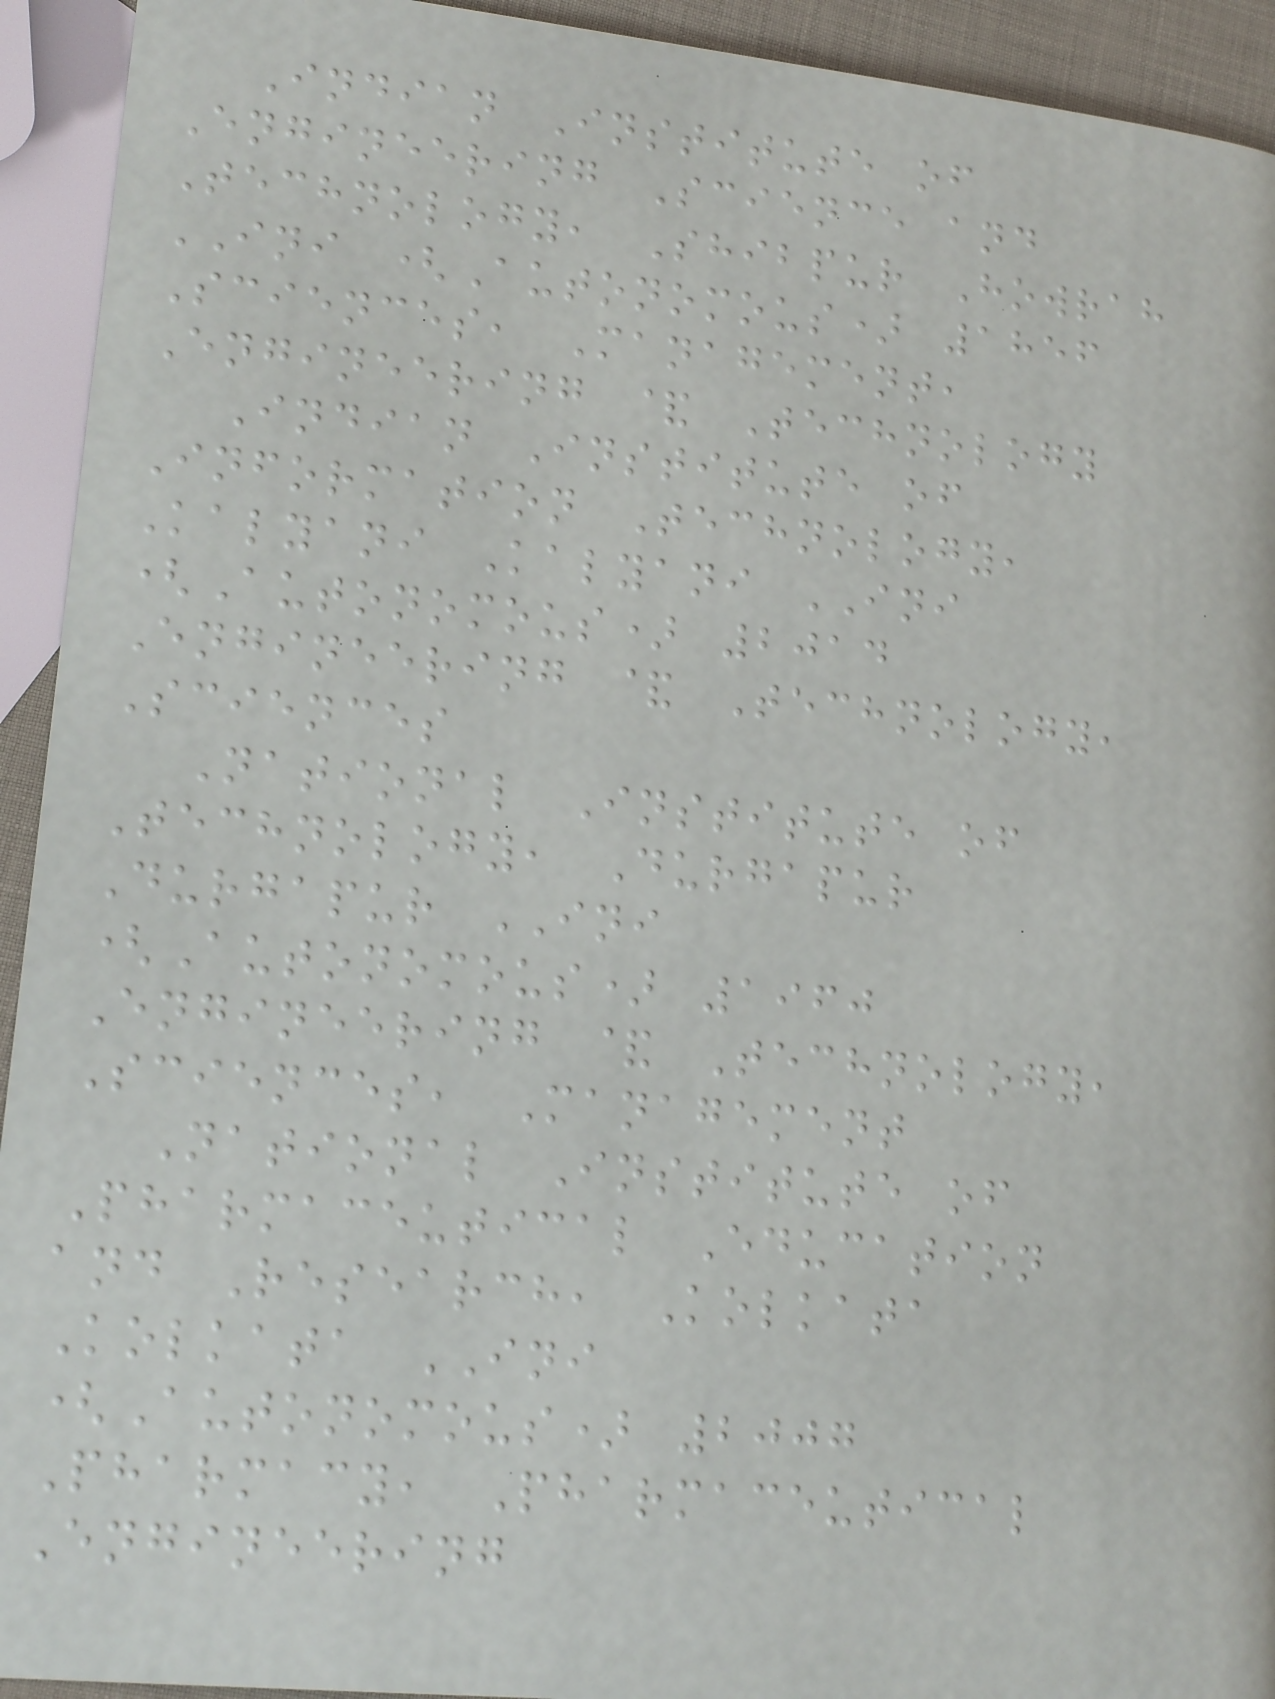Indian Institute of
Engineering Science and
Technology, Shibpur Howrah
INI (Autonomous) 1856
Sciences, Management,
Engineering & Technology
Indian Institute of
Information Technology,
Kalyani Kalyani INI
(Autonomous) 2014
Engineering & Technology,
Sciences
National Institute of
Technology, Durgapur
Durgapur INI
(Autonomous) 1960
Engineering & Technology,
Sciences, Management
National Institute of
Pharmaceutical Education
and Research, Kolkata
Kolkata INI
(Autonomous) 2007
Pharmacy, Pharmaceutical
Engineering
